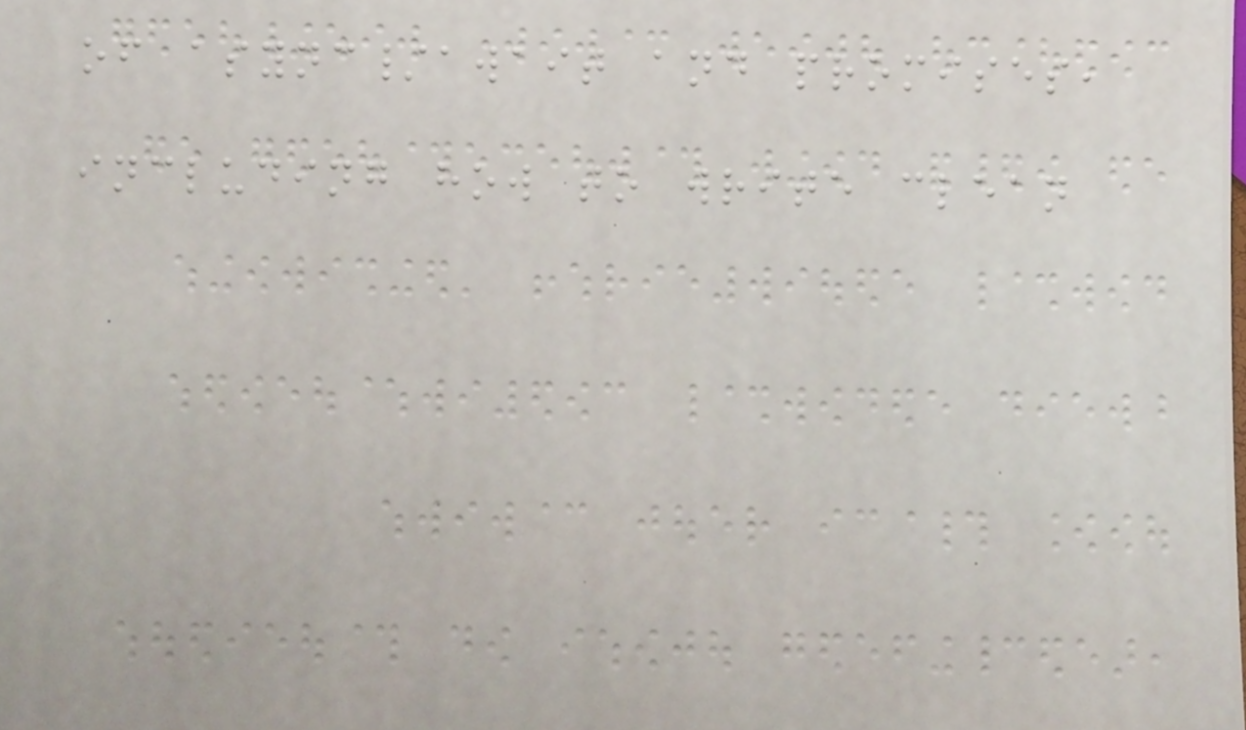of async/await and promises,
including how to write clean
